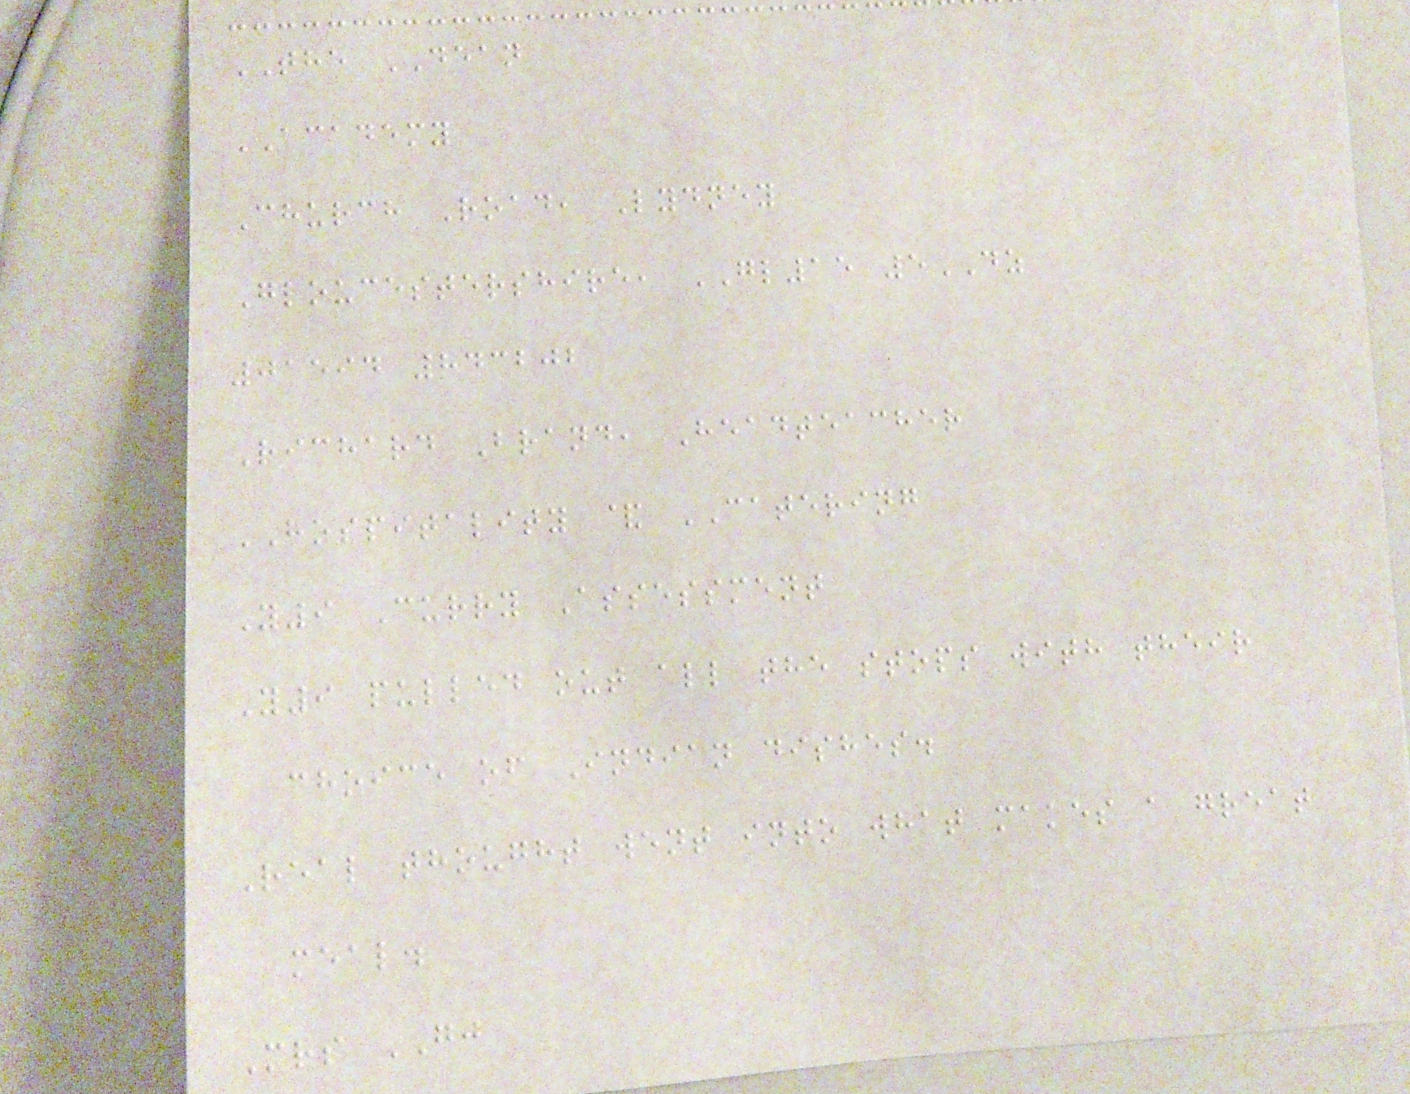THE DEAN
ACADEMY
Church Road, Lydney
Gloucestershire, GL15 5DZ
01594 843202
Richard Brand, Headteacher
HOSPITALITY & CATERING
Y9 Curry Assessment
Y9 pulled out all the stops with their
choice of Indian dishes.
Real thought went into what makes a great
meal.
Mrs GJ
